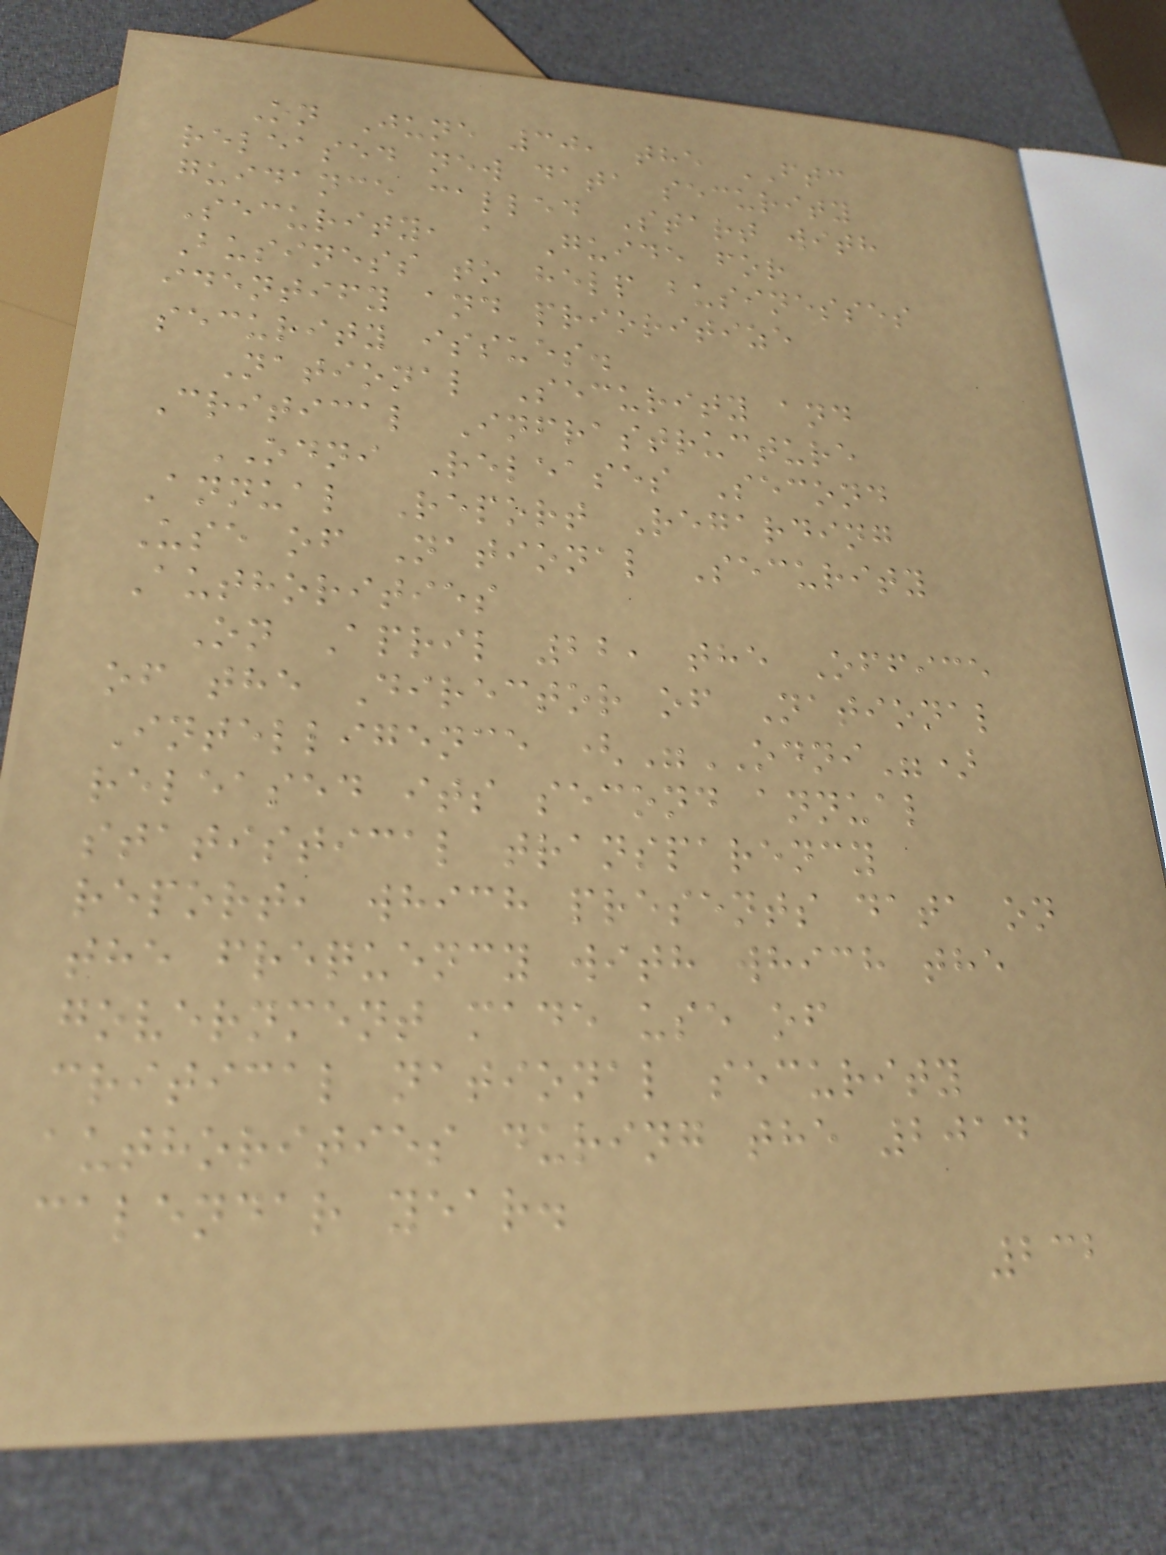On June 30, the FTC
released new data security
guidance called Start with
Security, a Guide for
Business to help businesses
identify and prioritize
security issues.
National Security and
Critical Infrastructure
ODNI Releases Second
Annual Report Regarding
Use of National Security
Authorities
On April 22, the Office
of the Director of National
Intelligence ("ODNI")
released its second annual
statistical transparency
report, which presents data on
the frequency with which the
government made use of
critical national security
authorities during the 2014
calendar year.
232
